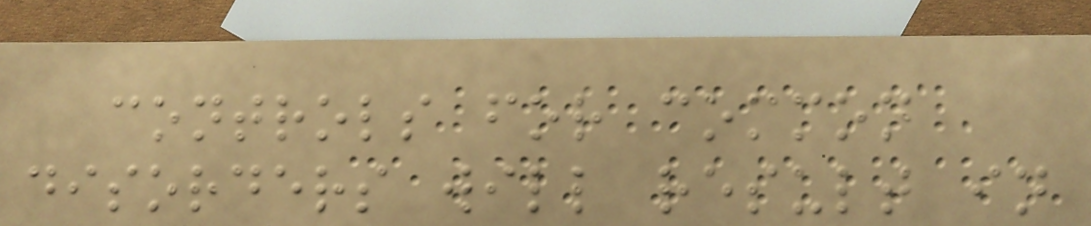controls for common
disorders will result in
